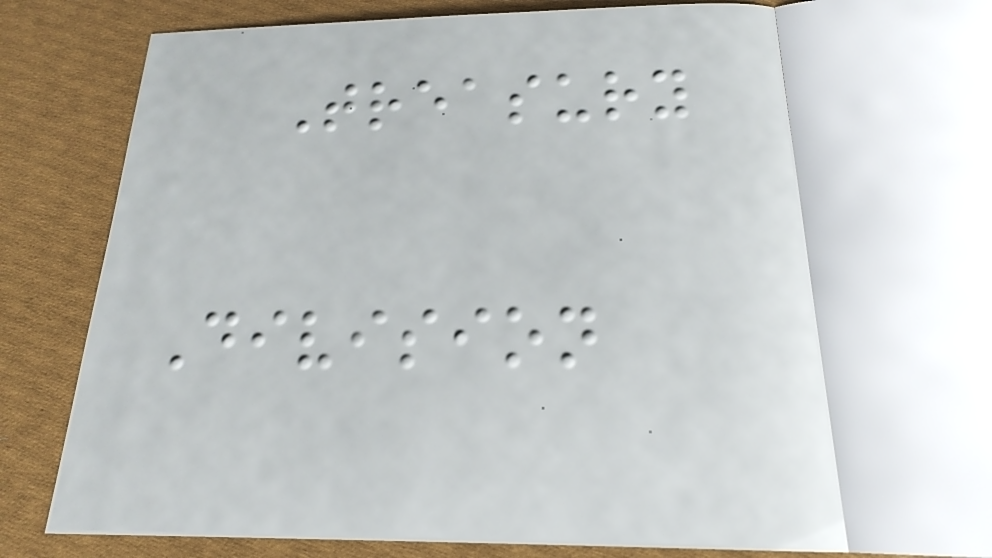Treasury
Division
